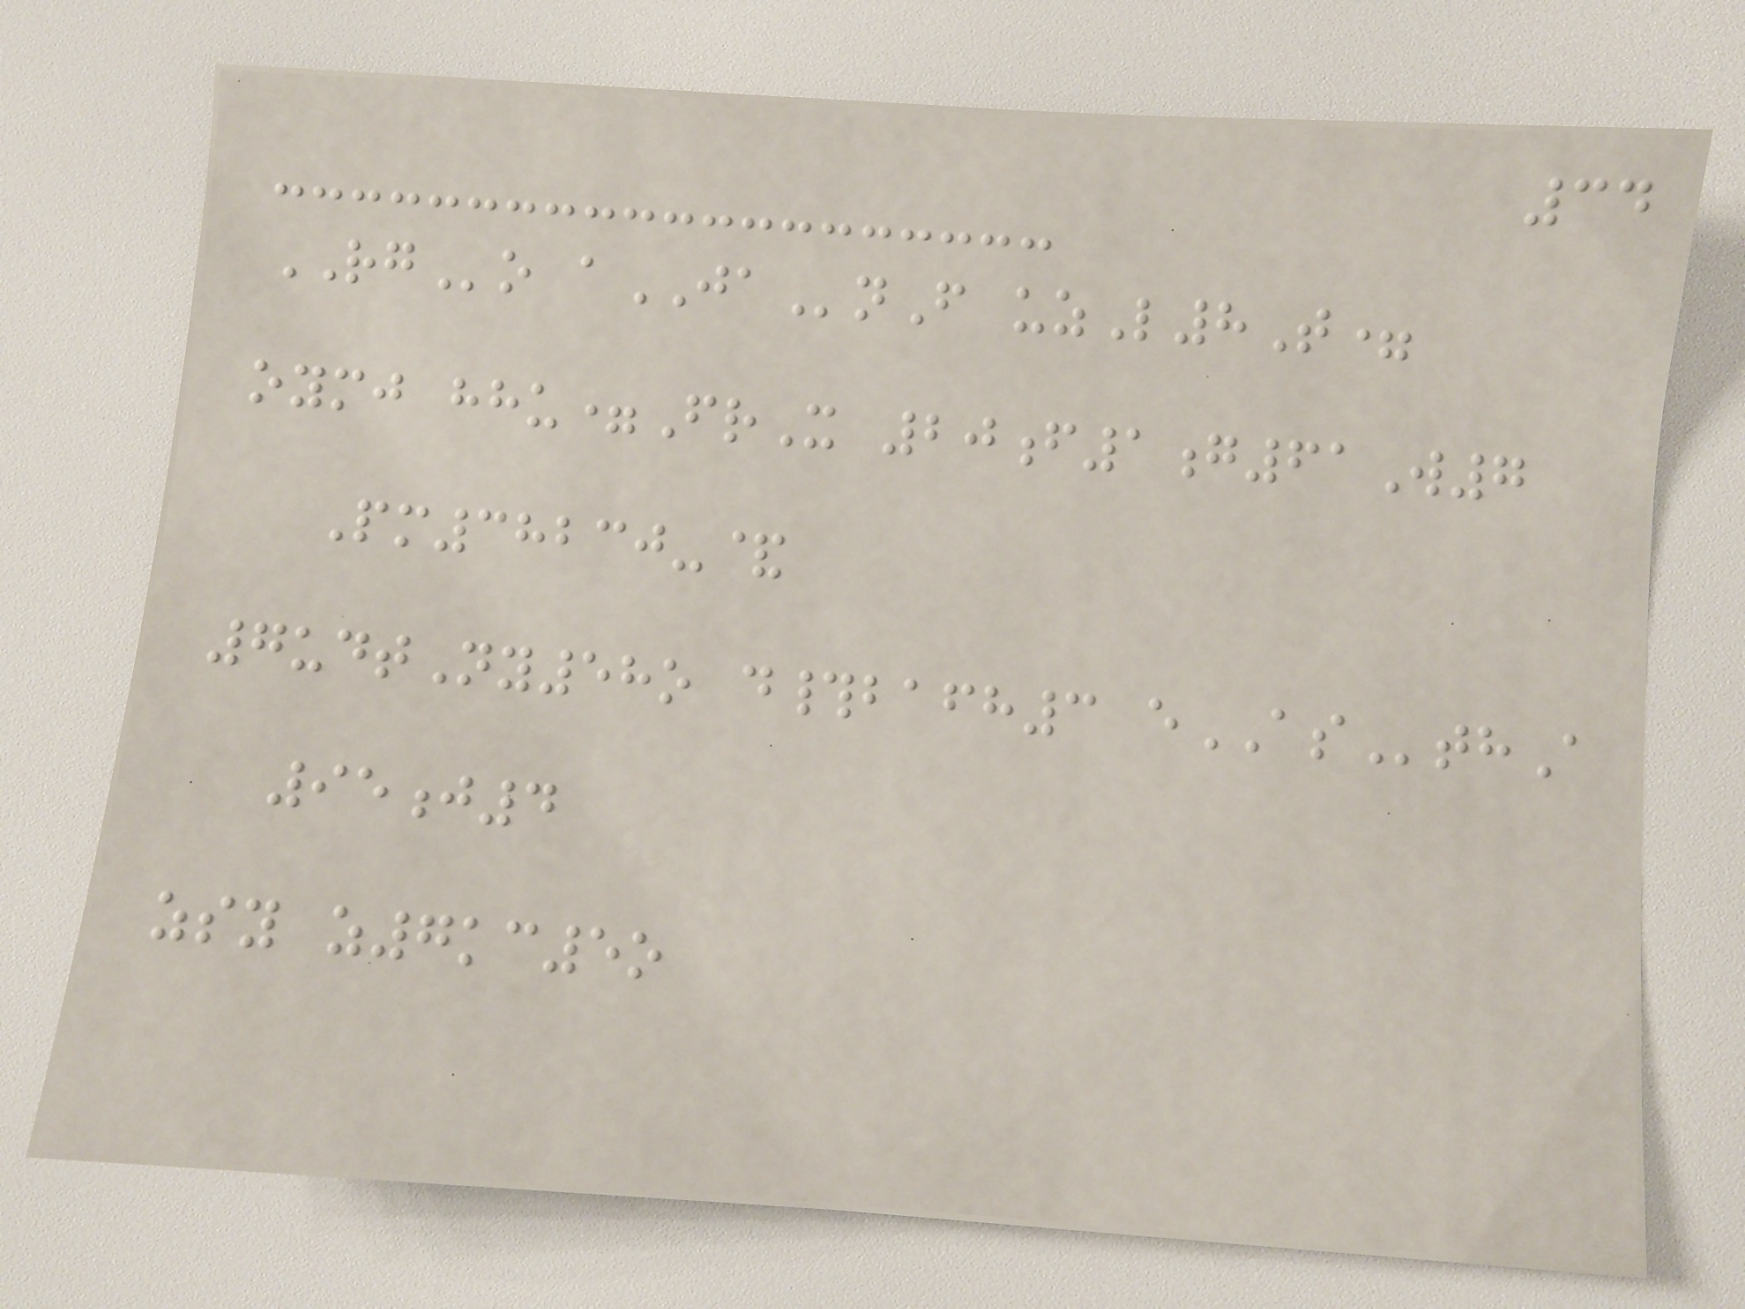34
RGo aJAnF uzL8T=
oymj hhu=FrX 20f1g61W7
Pm38230-&
7udtNy58o d#bafh3 eASthA
95j4
zsy z7kc5o
